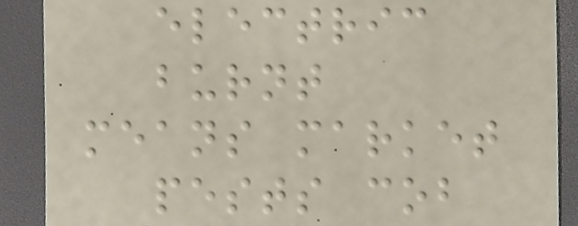electric
burnt
means market
pests cob
